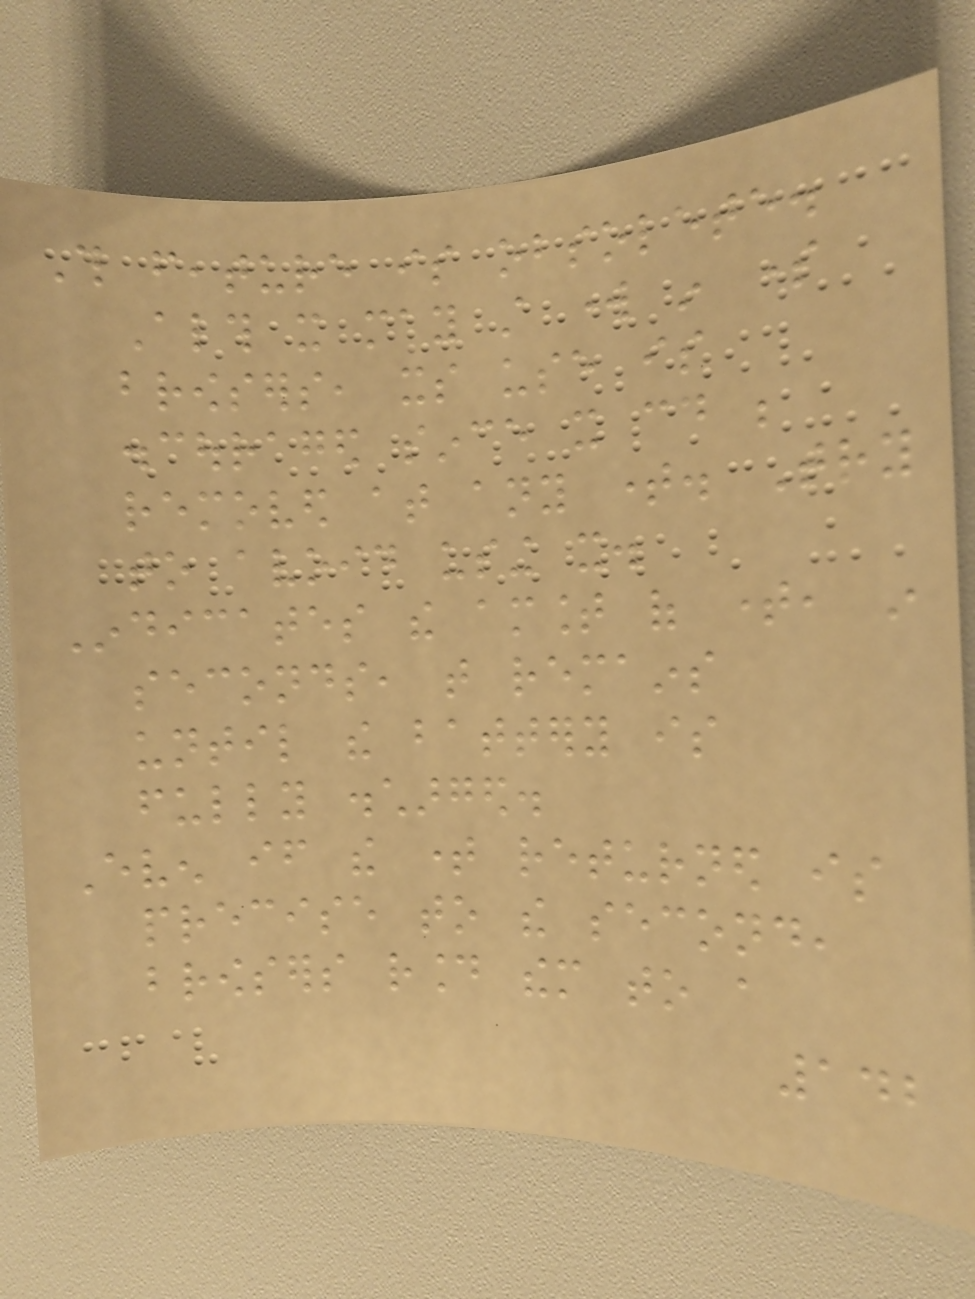This feature is obsolete.
Although it may still work in some
browsers, its use is
discouraged since it could be
removed at any time. Try
to avoid using it.
Indicates the amount of time, in
seconds, that remains
until the battery is
fully discharged.
Even if the time returned is
precise to the second,
browsers round them to a
142
